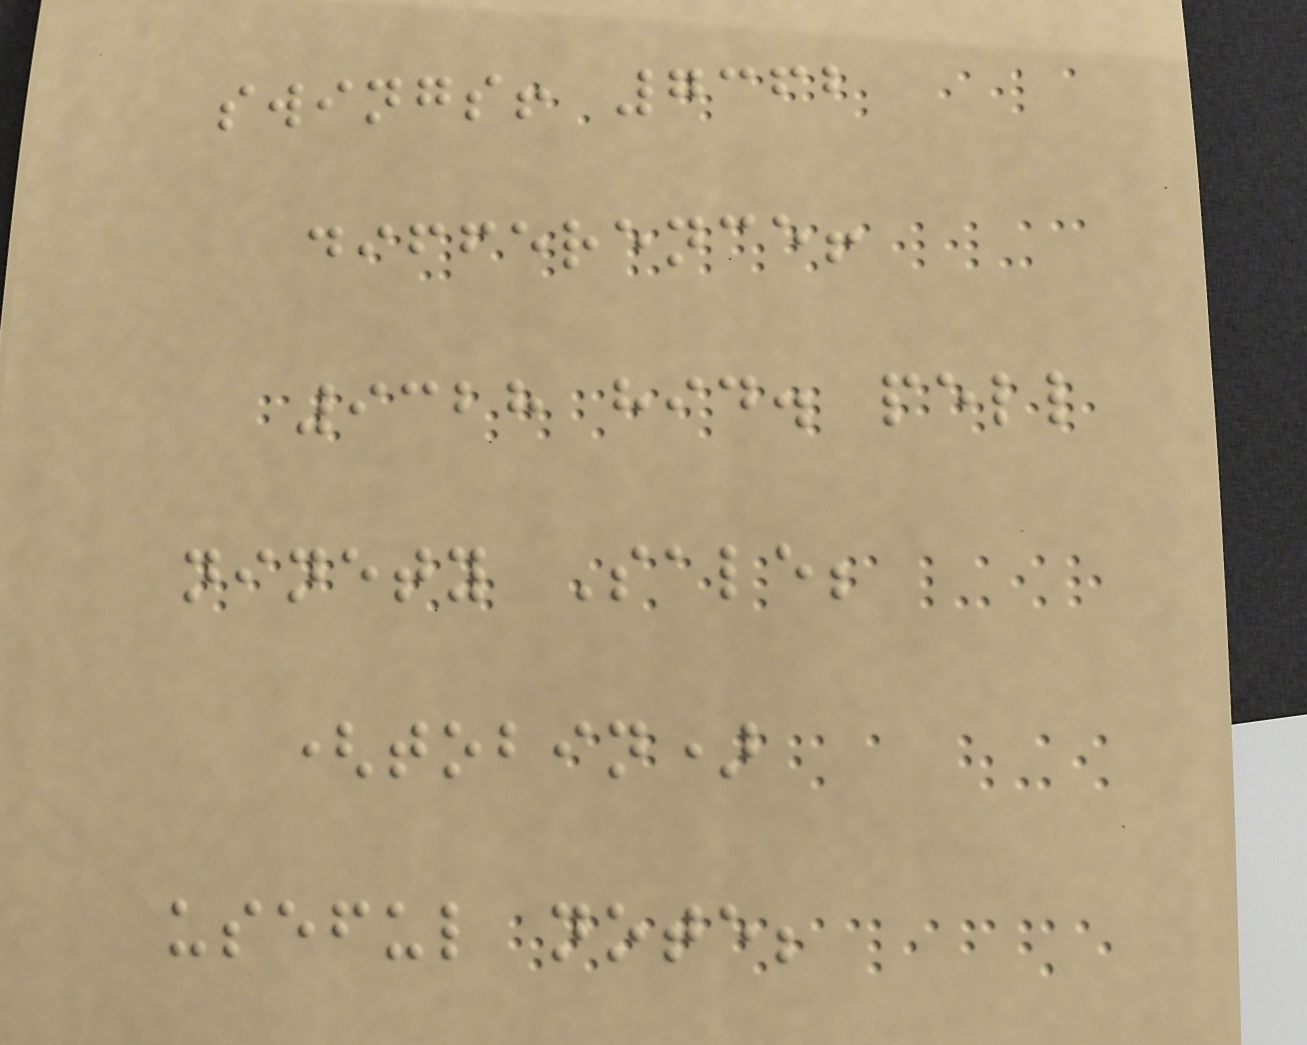swings! 7362
difference!
9328 hid. pell
ninety Sale;
(tobin)
useful note;
